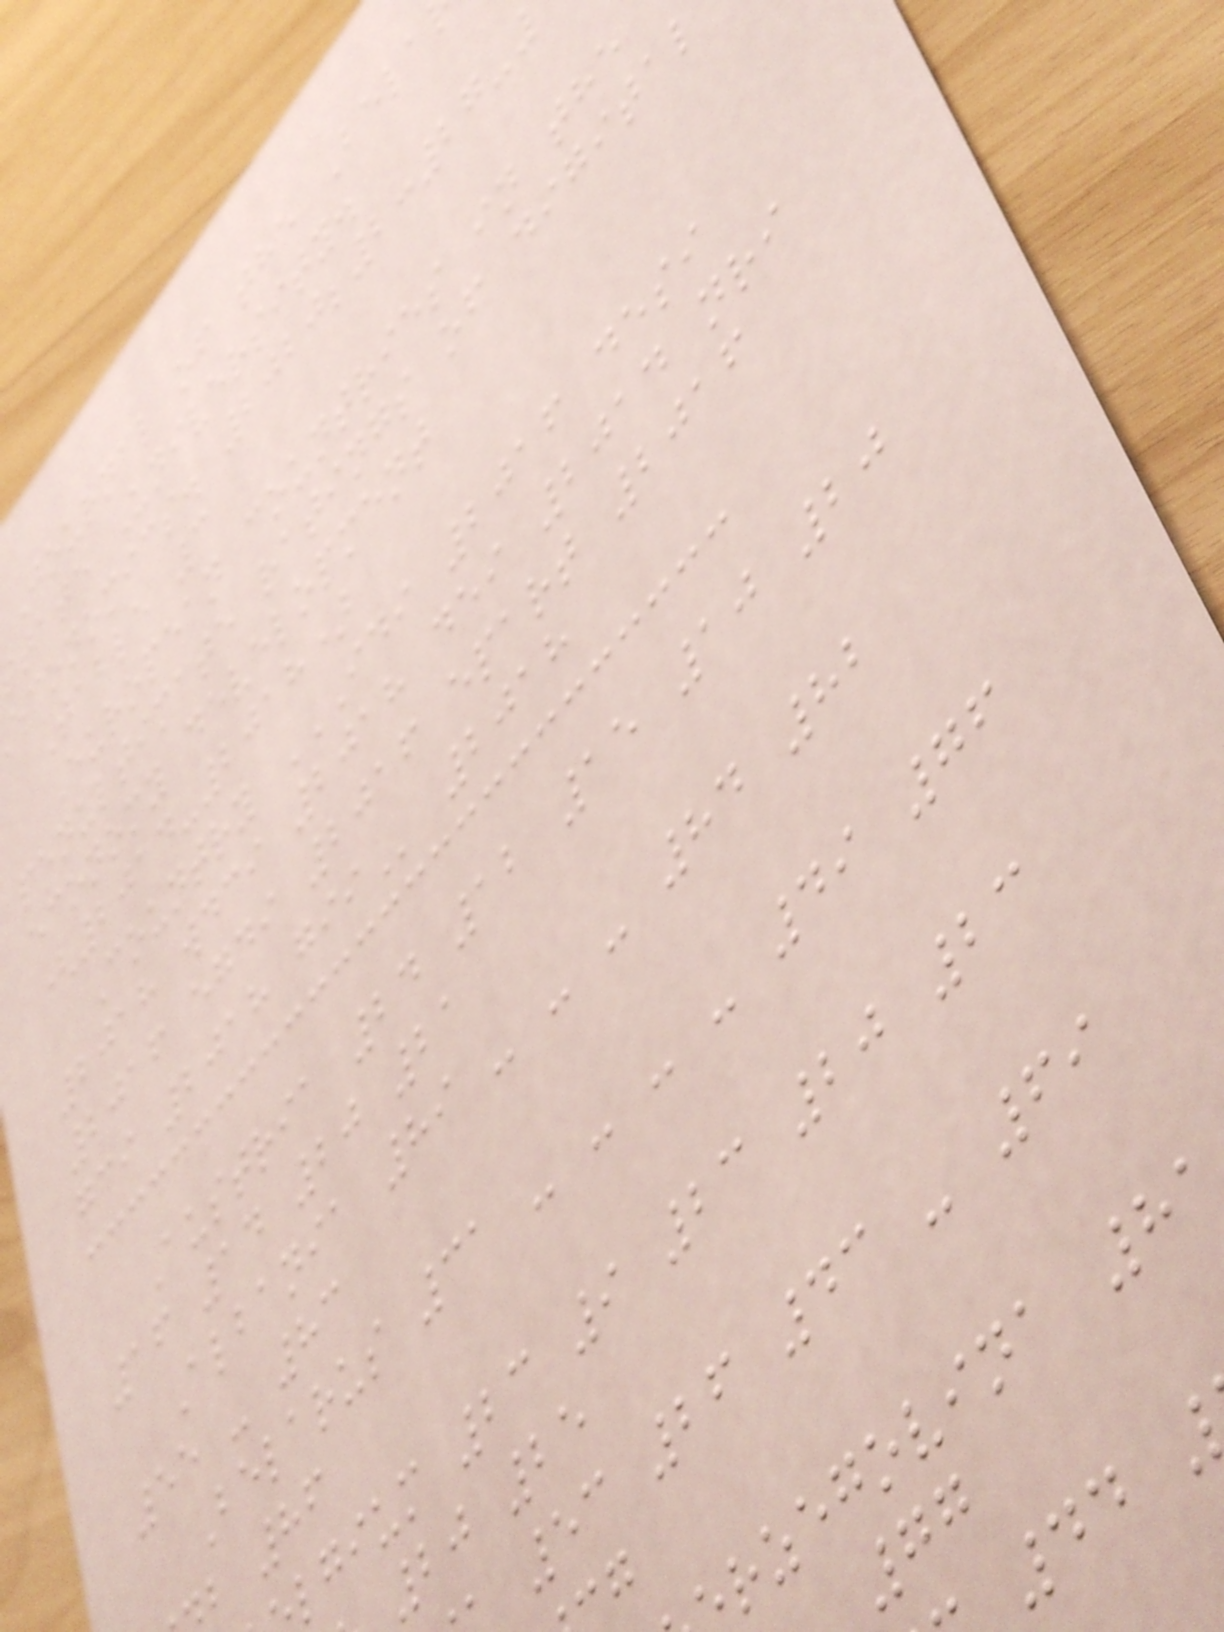Journal of the Bela
tate University.
economics. 2020;2:27-
Table 3
European countries in the
penultimate ratings of digital
economy development
(2014-2018)
Country IDI 2016 DESI
2018 wdci 2018 dei 2014 nri
2016 egdi 2016 epart 2016
gci 2018
Austria 24 12 15 10 20
16 14 20 21
Albania 89 - - - 84 82
55 - 83
Belarus 31 - - - - 49 76
b 86
lgium 23 9 23 20 23
20 25
53 26 43 - 69
rzegovina 8
